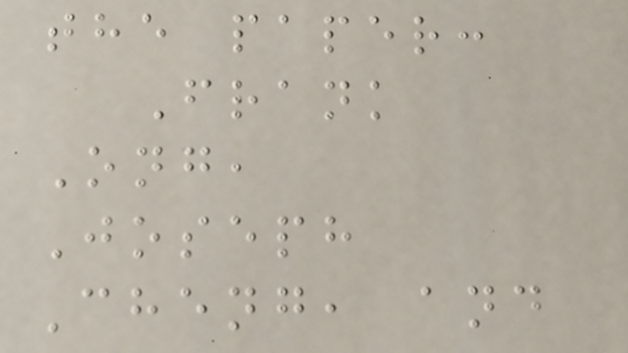the paper:
Frank
Ong,
Joseph
Cheng, and
